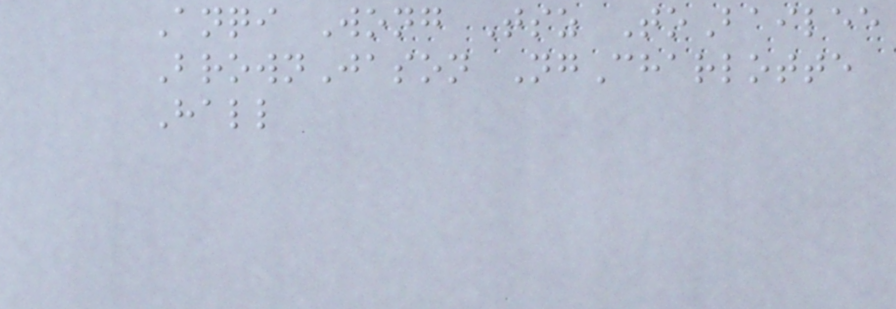Anqi Wong Tsz ToBailee
BrownJason NgCharlotte
Hall
